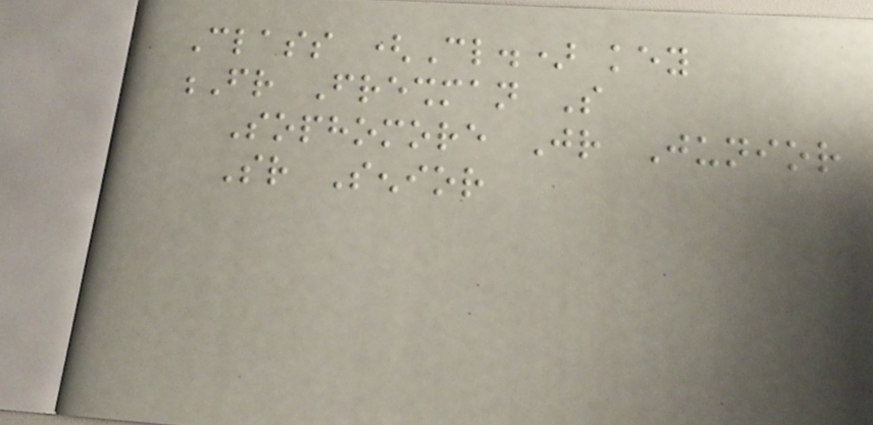Class (Cl.) key
Fr Freshman So
Sophomore Jr Junior
Sr Senior
